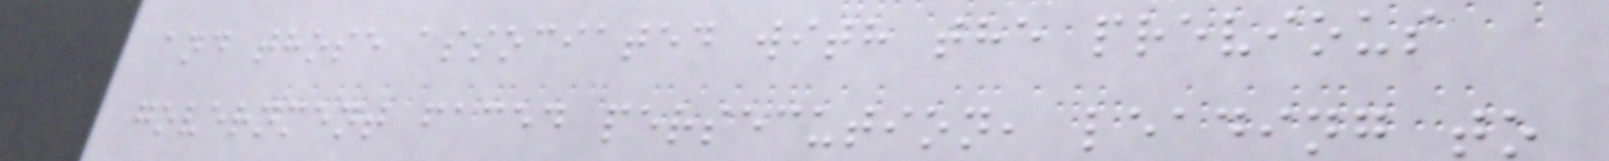and those associated with the previous
government faced persecution, leading to
